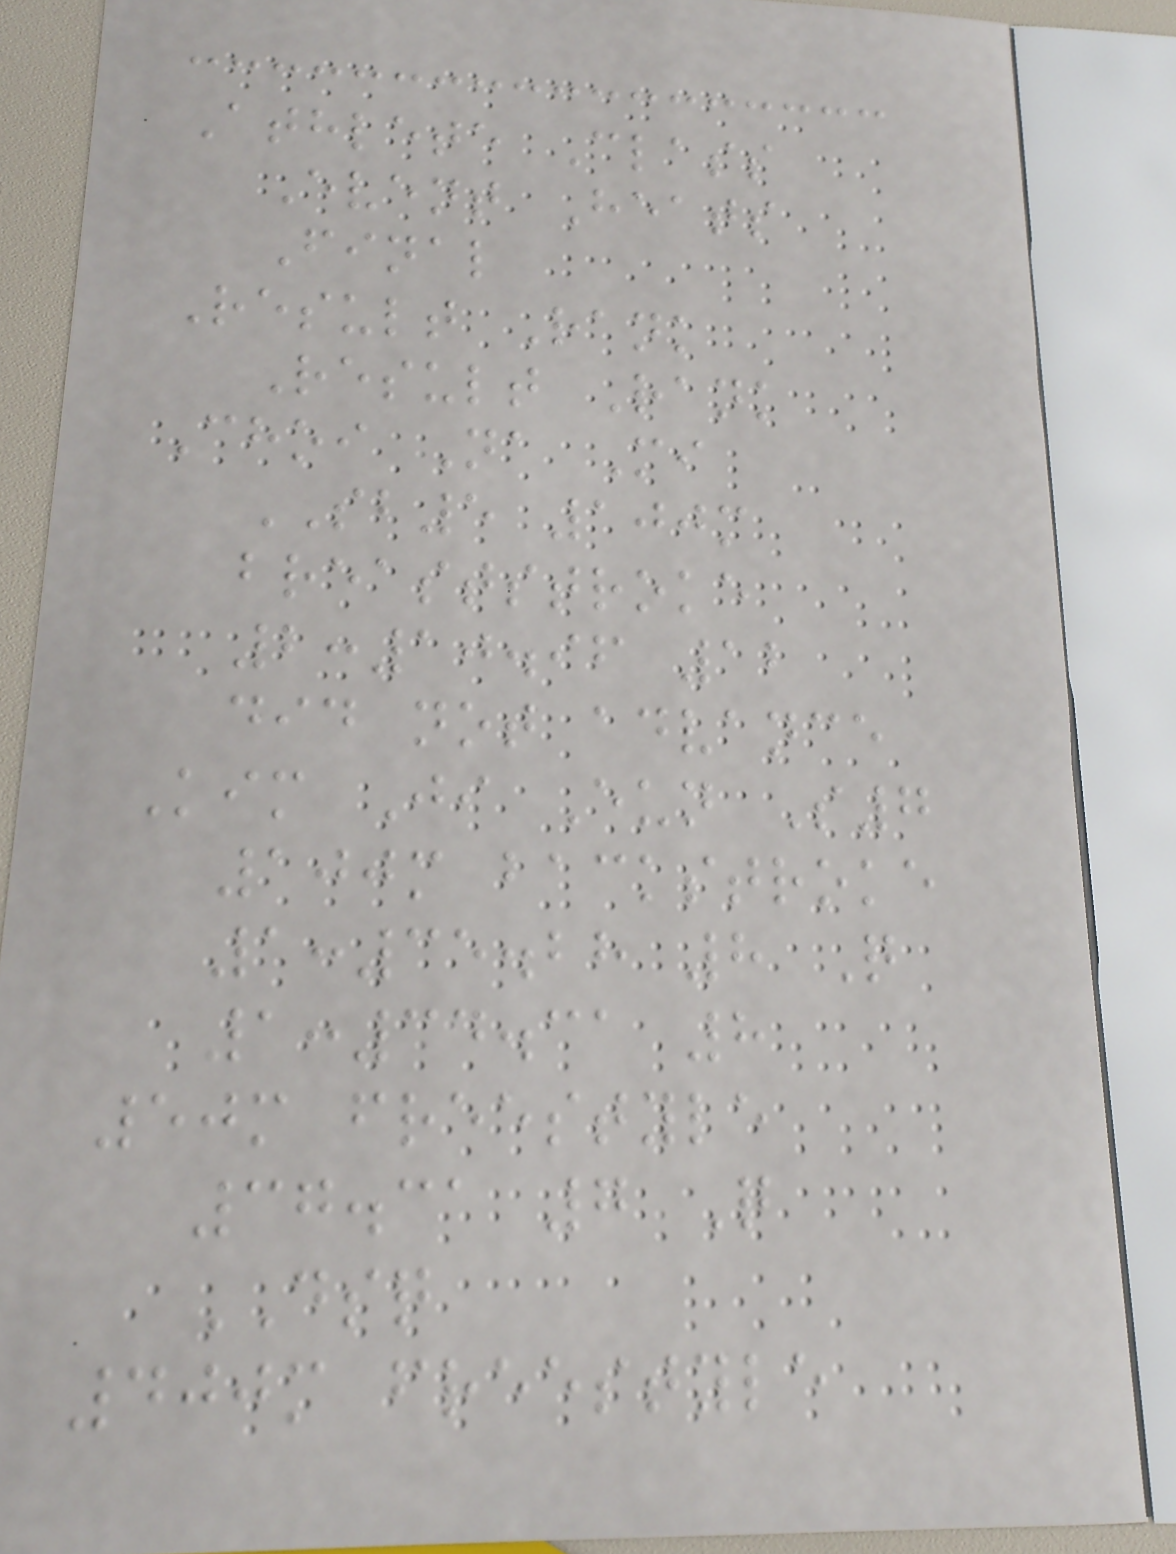Athlete Class
Event Heats
Final
Result Rank
Result Rank
Choi Na Mi
SB5 100m
breaststroke
2:10.96 12
did not advance
Kim Ji Eun S7
100m backstroke
1:35.28 8 Q
1:34.31 8
50m freestyle
37.31 7 Q
DSQ
400m freestyle
